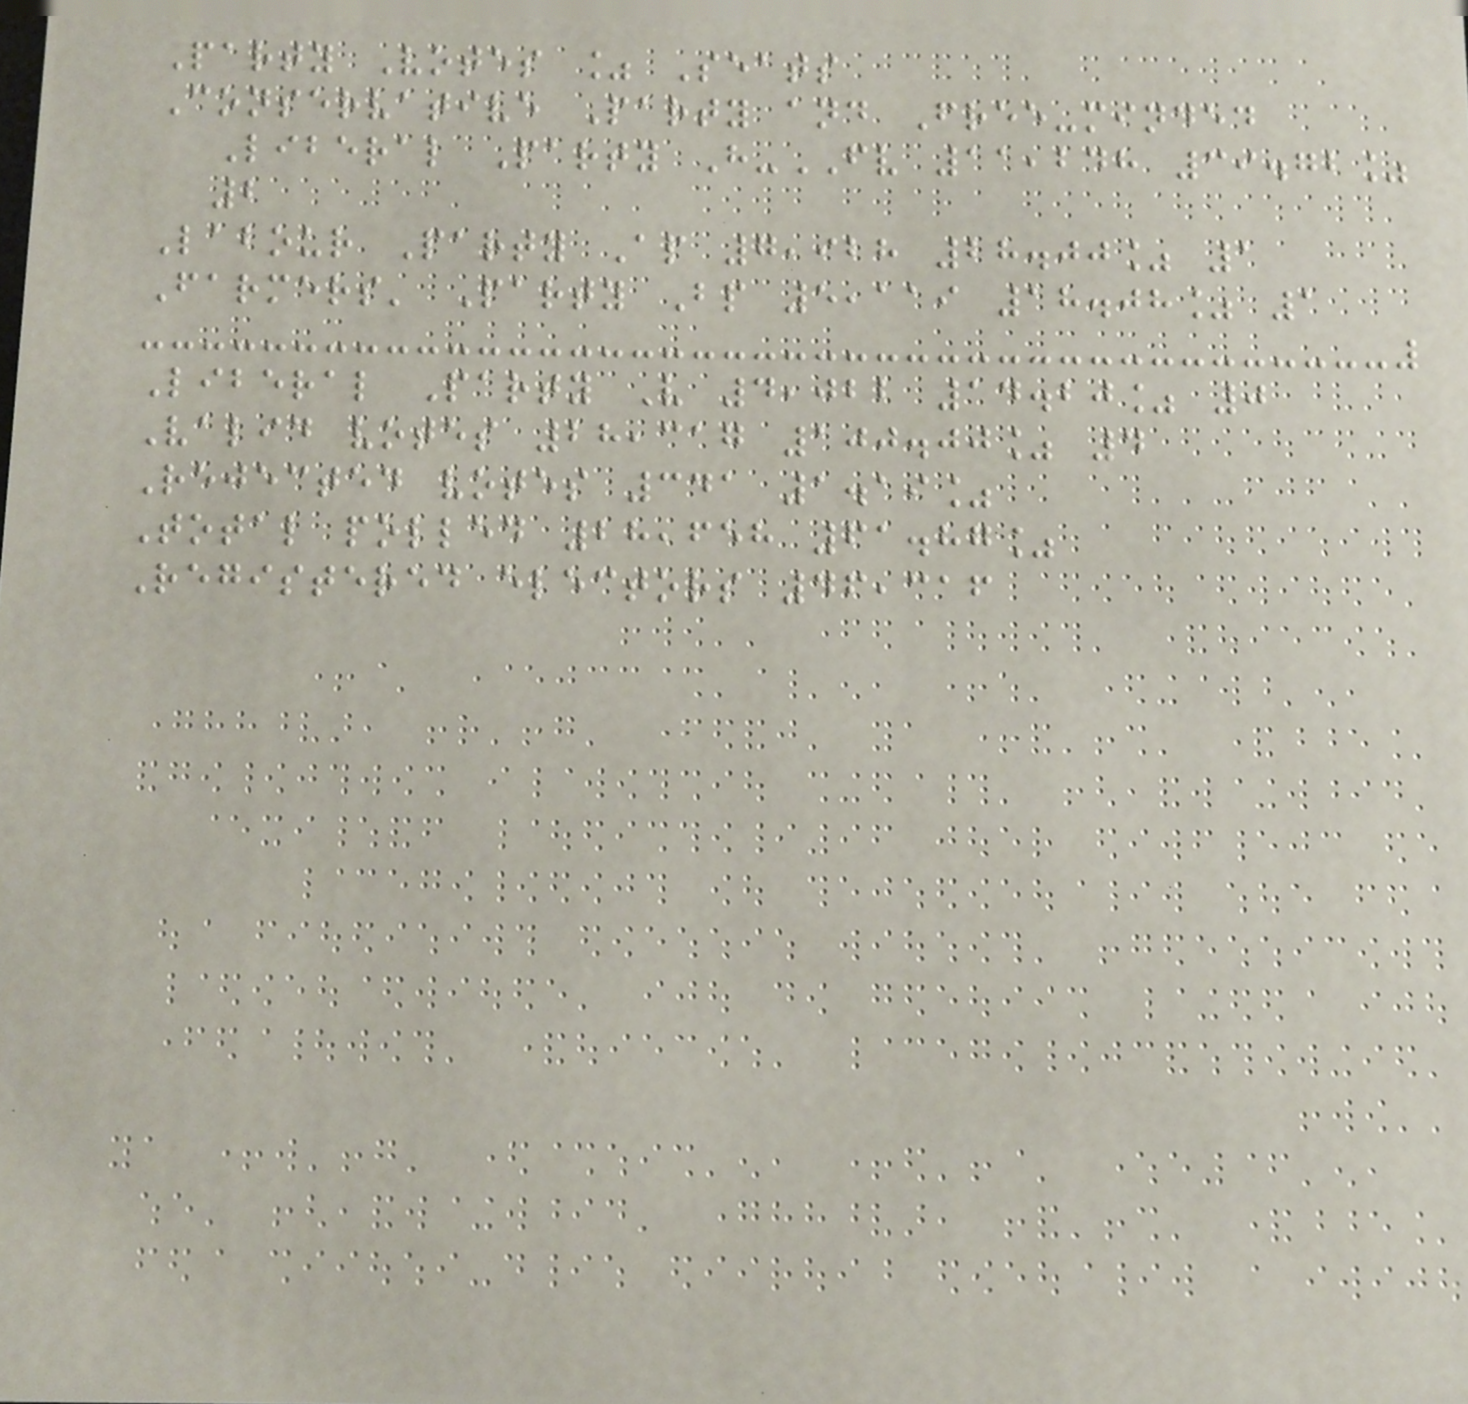Party Votes % Seats
Conservative Party and Free-minded
Liberal Party H-FV 11,248 39.72%
2
Labour Party Ap 7,928 28.00% 1
Farmers' Party Bp 5,119 18.08% 1
Liberal Party V 4,022 14.20% 0
Valid votes 28,317 100.00% 4
Rejected votes 341 1.19%
Total polled 28,658 61.87%
Registered electors 46,316
